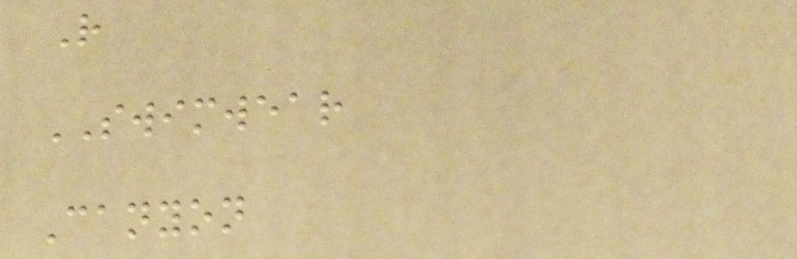R
SWIMWEAR
Canyon
